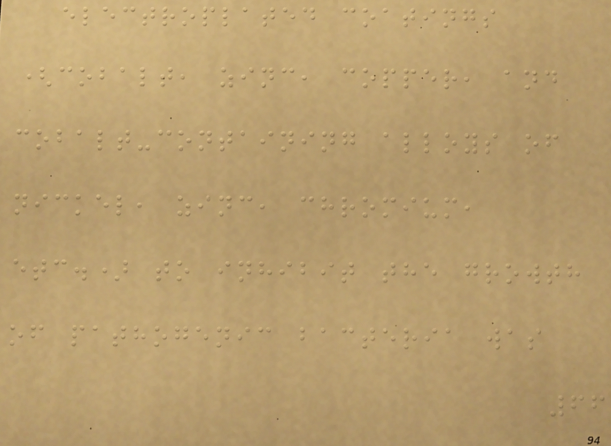electroplated coatings
(cobalt, zinc, copper, and
cobalt-containing alloys of
nickel, zinc, chromium,
etc.) to inhibit the growth
of pathogenic bacteria was
66
